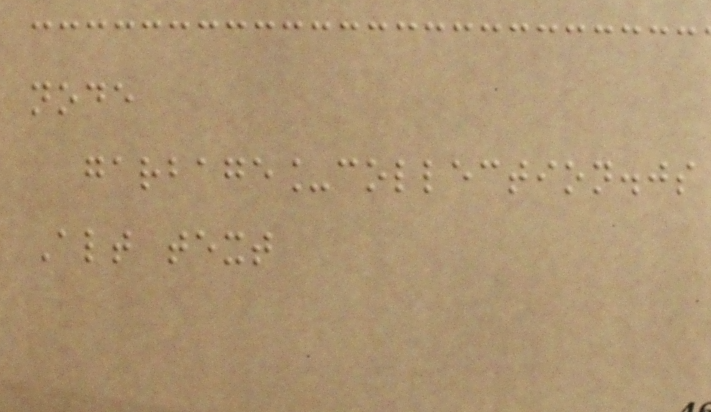node
garbage_collection.js
Alt text
